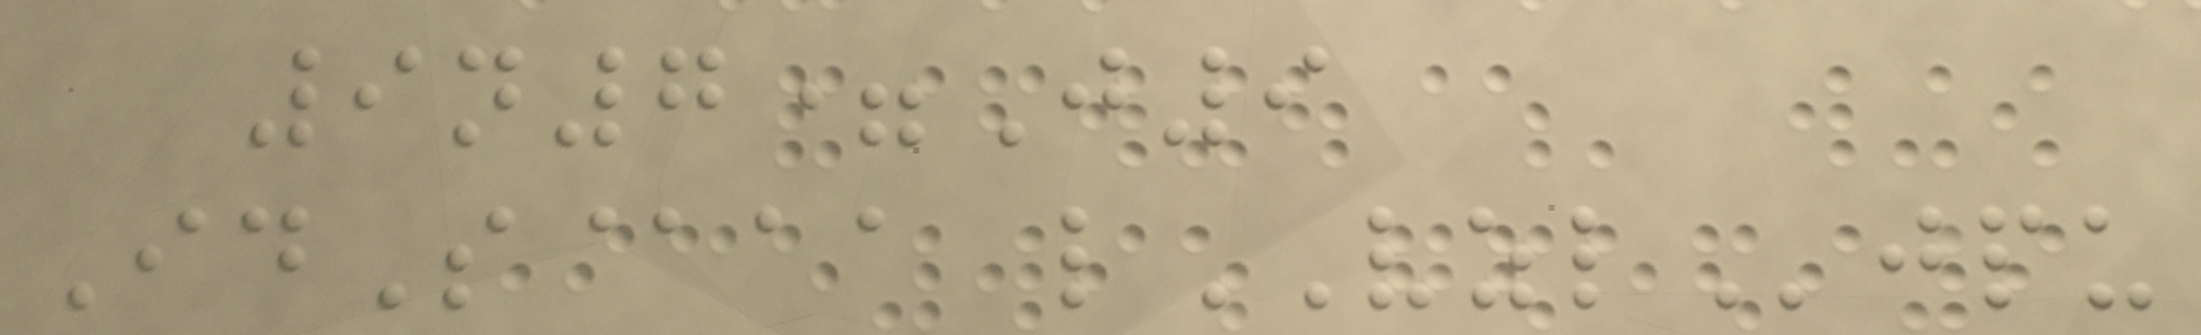9n7=J9
IdS@aa lVZLjpu
